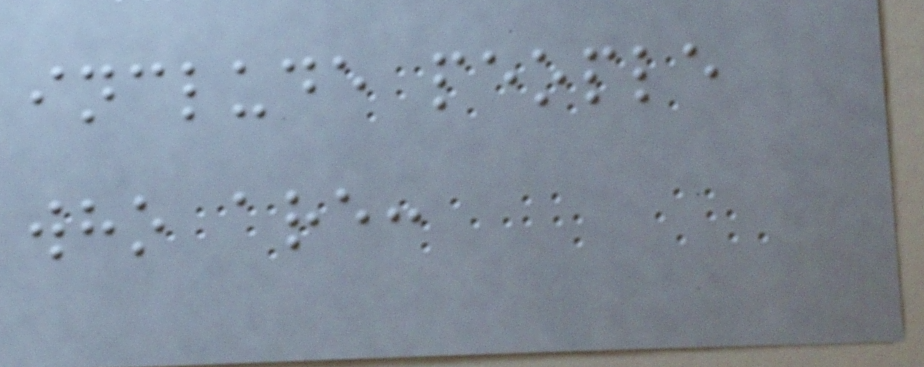include people
who are:
